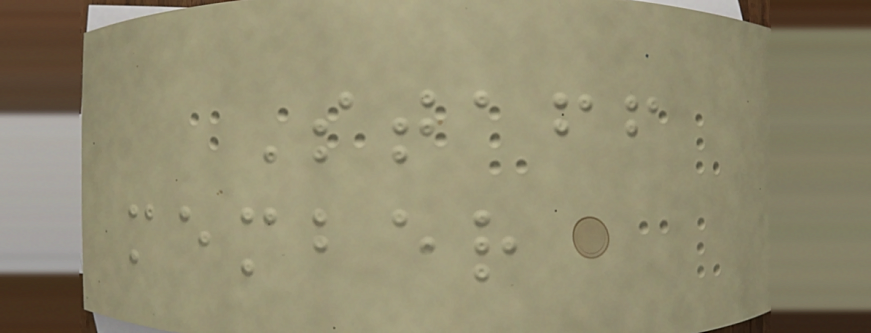Staff
member
